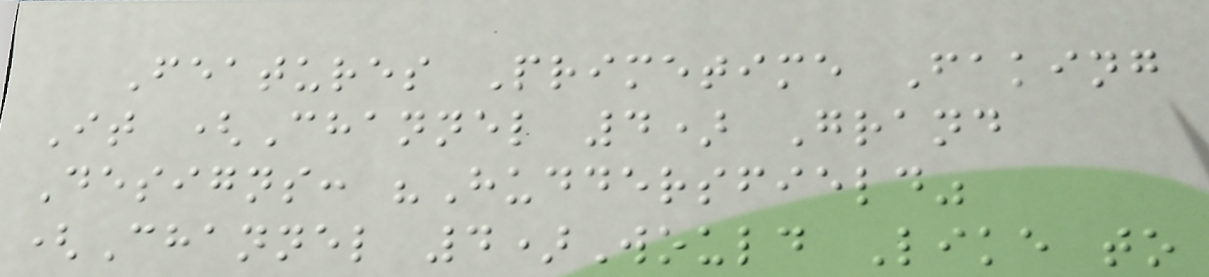Features Primetime Faking
It (Channel 4) Grand
Designs: "Huddersfield"
(Channel 4)Would Like to
